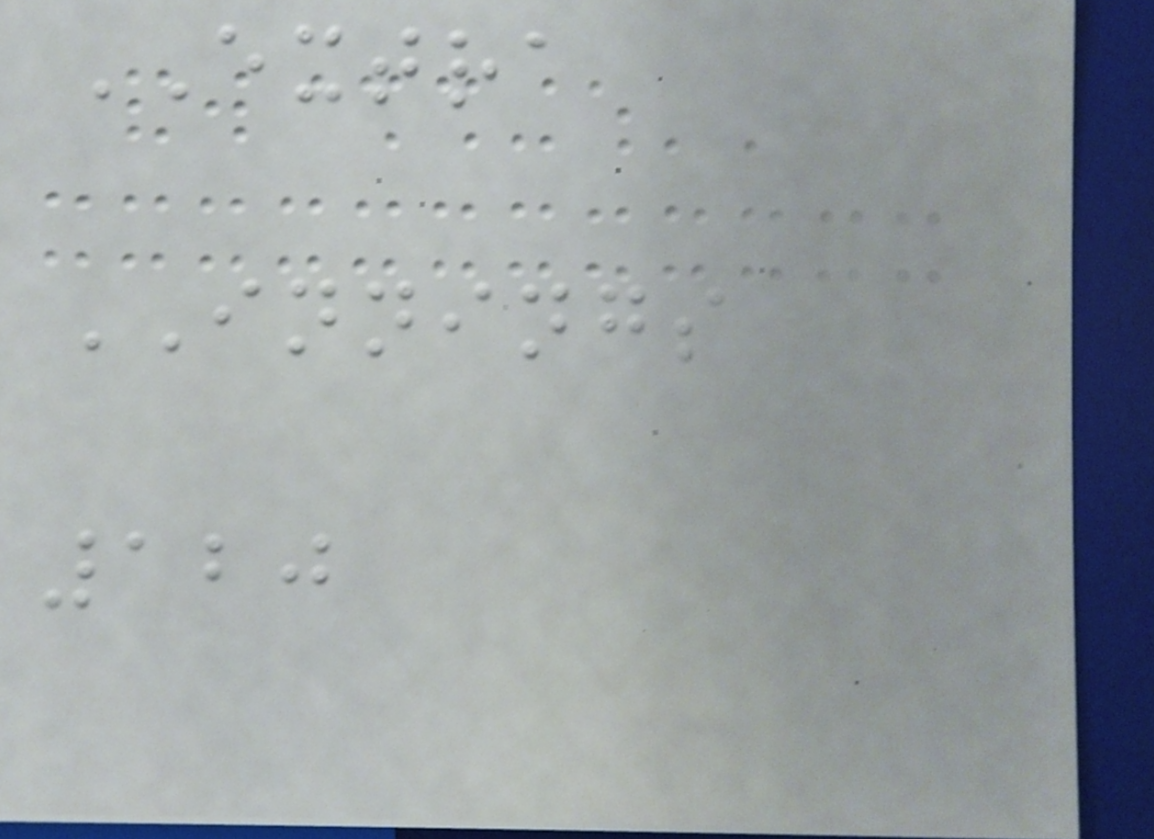EXTRA
INNINGS
120
